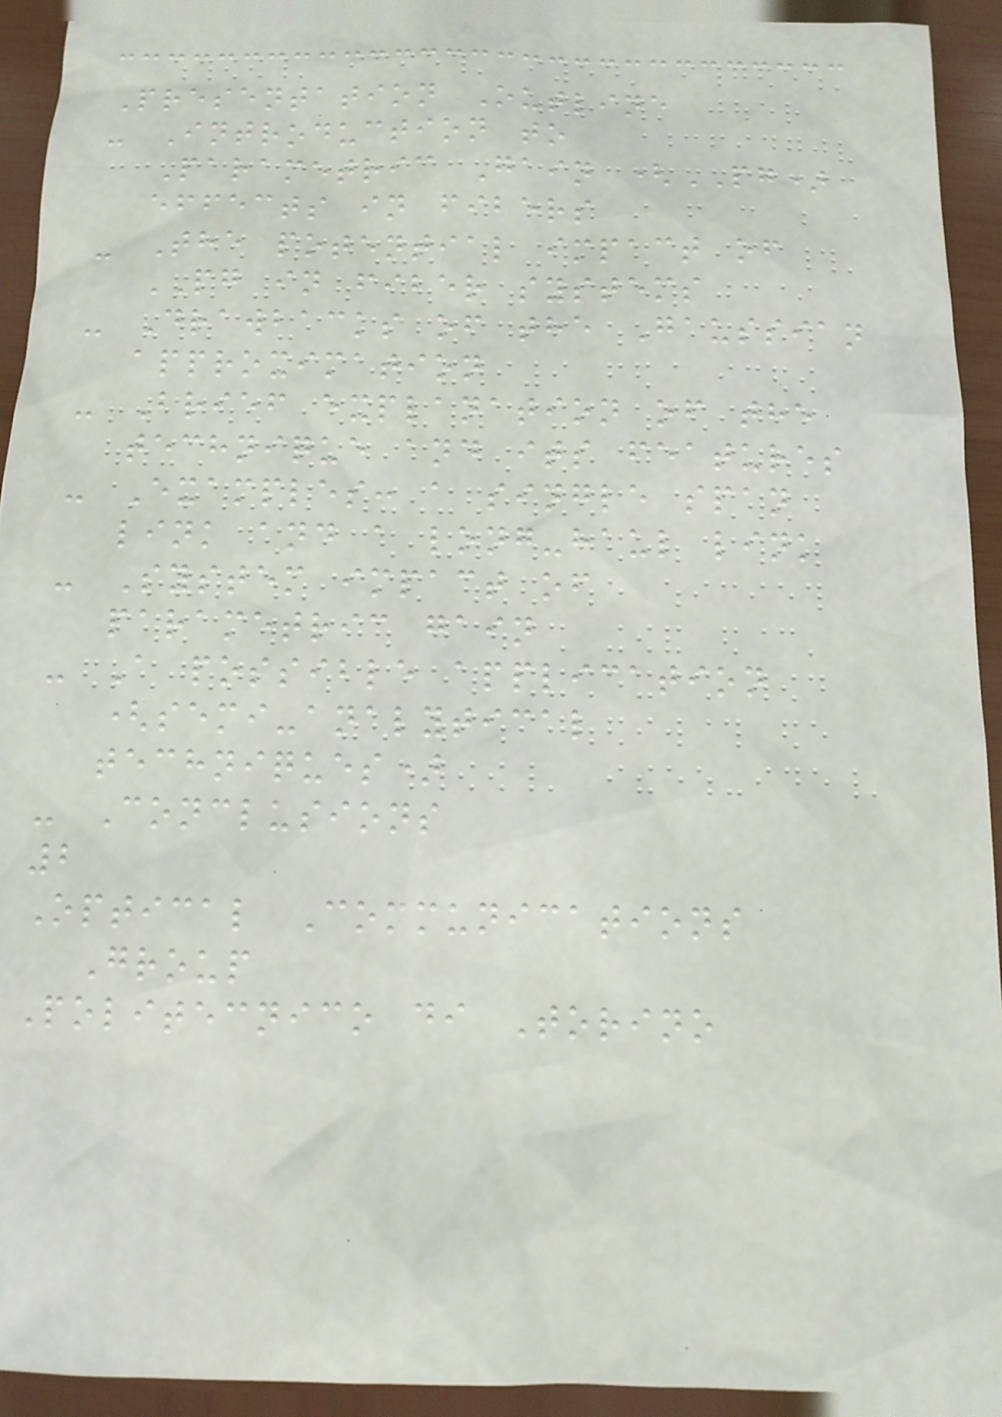Presentation Outline
- Introduction to
Parametric Gain (PG)
effects in fibers
- The potential impact of
PG in fiber systems
- Drawbacks of the Gaussian
approximation
- Brief explanation of the
technique and its features
- Examples: a single span
link and a long-haul link
- System impact of
parametric gain
- A possible application
(semi-analytical
techniques)
- Conclusions
2
Optical Communications
Group
Politecnico di Torino
